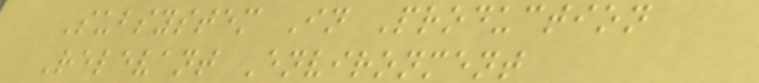Subsystem In Production
Relevant Environment
